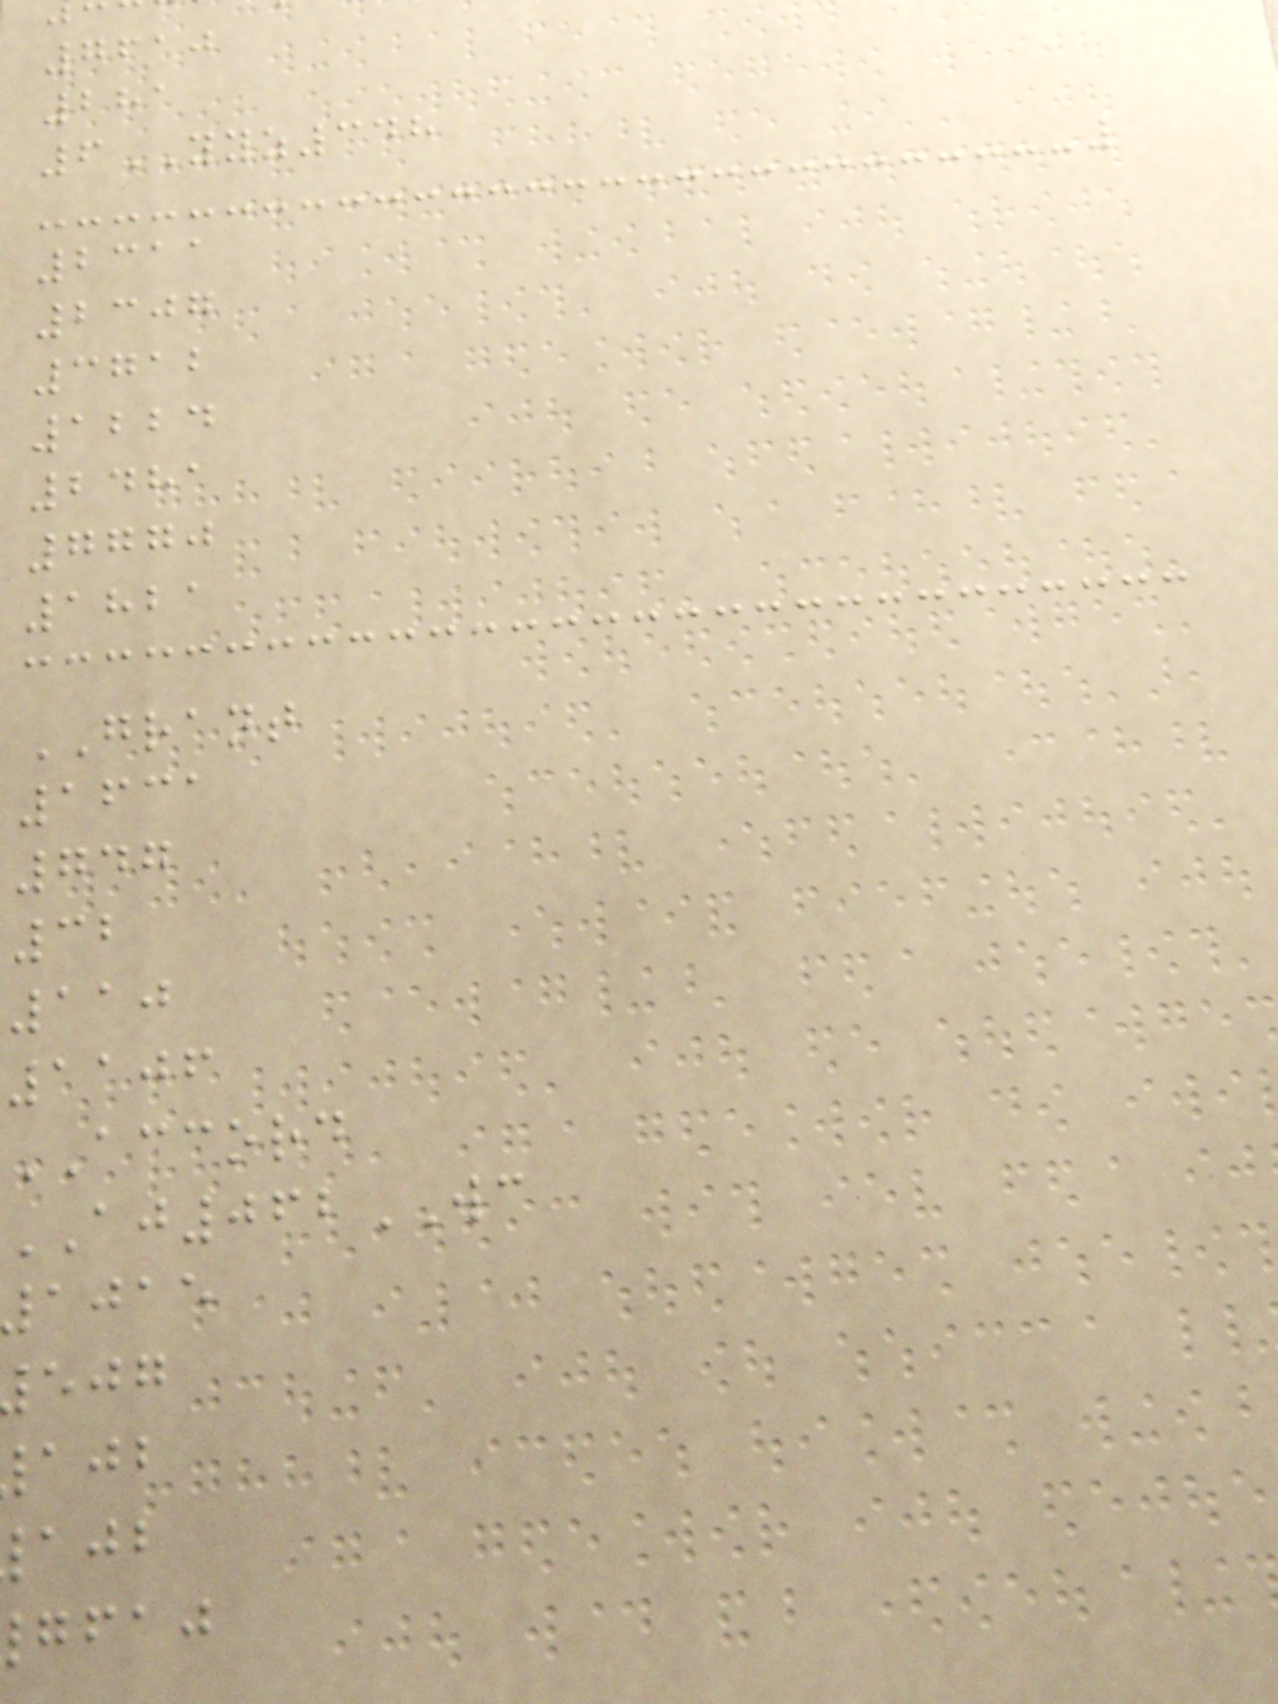7610
281
6YYZ348
2311
2307
3712
1224
2481
7770
1821
GRANT
1631
747
32
110
1106
ACCORD
AJ062WC
ajae
gfaj
